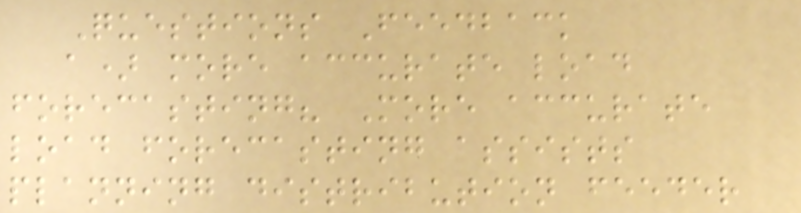Questions Feedback
a) more accurate load
forecasting? More accurate
load forecasting assists
planning distribution feeder
